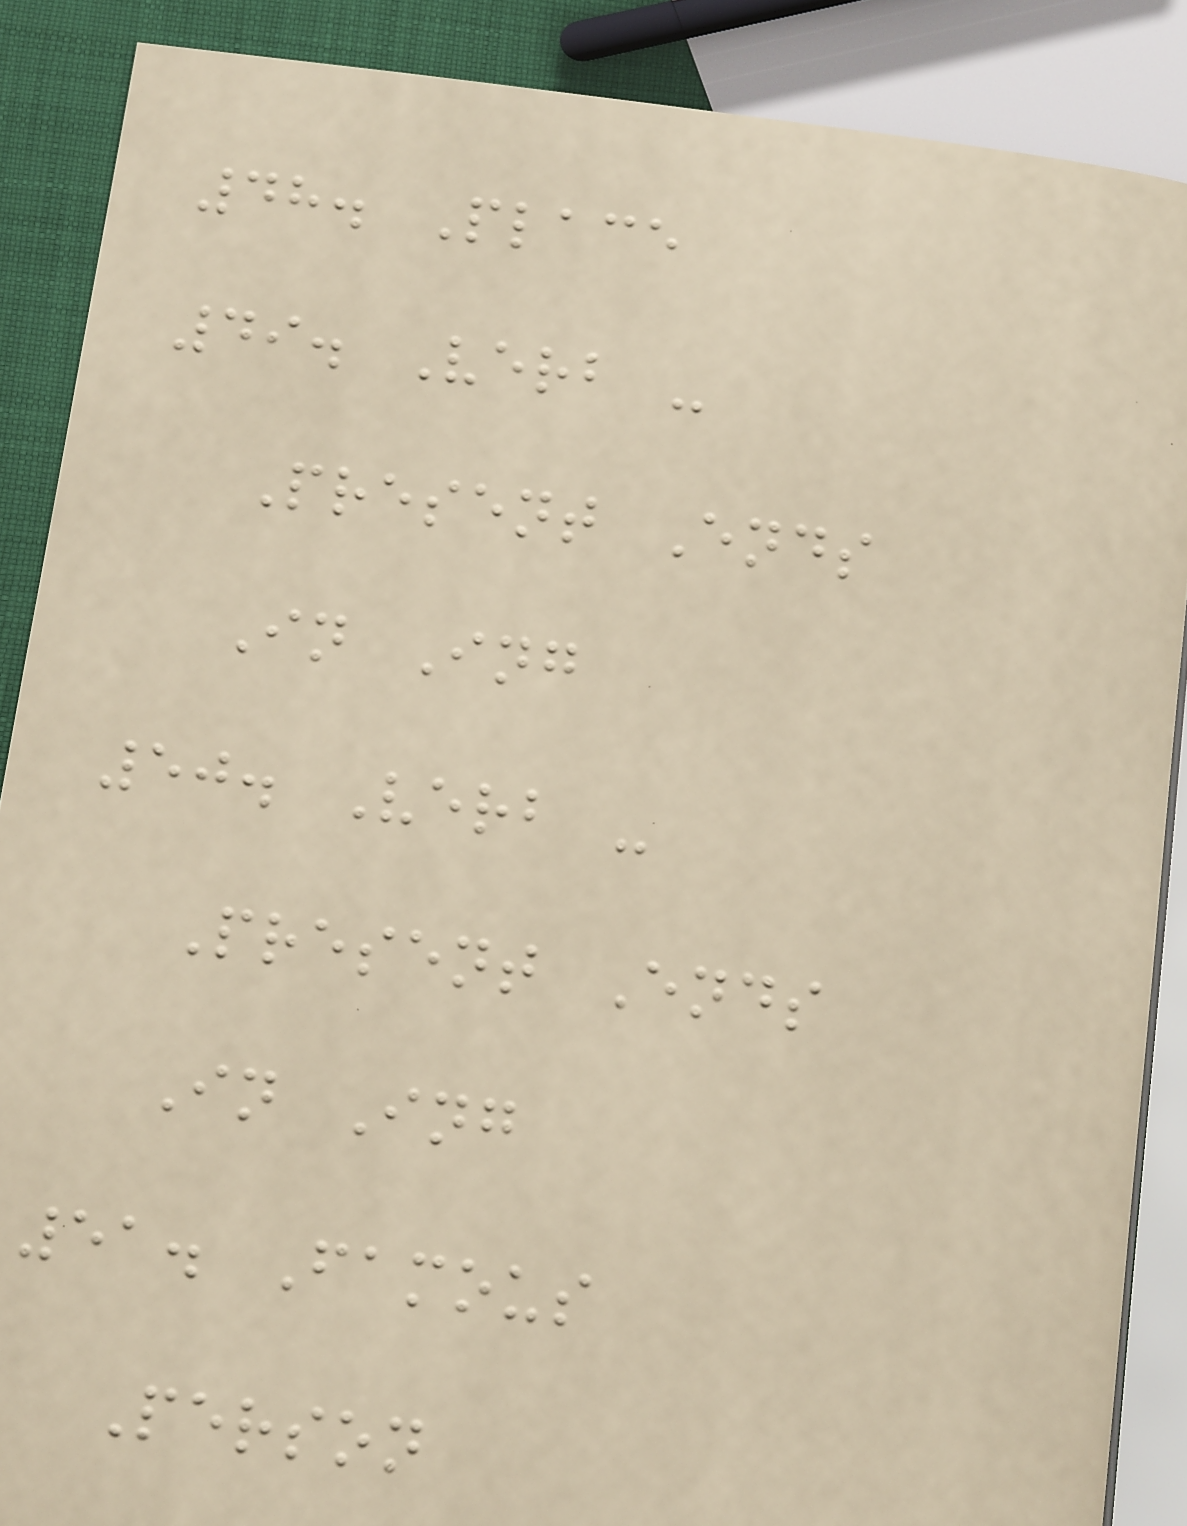48. Place
49. Verb -
Present Ends
In Ing
50. Verb -
Present Ends
In Ing
51. Famous
Person
